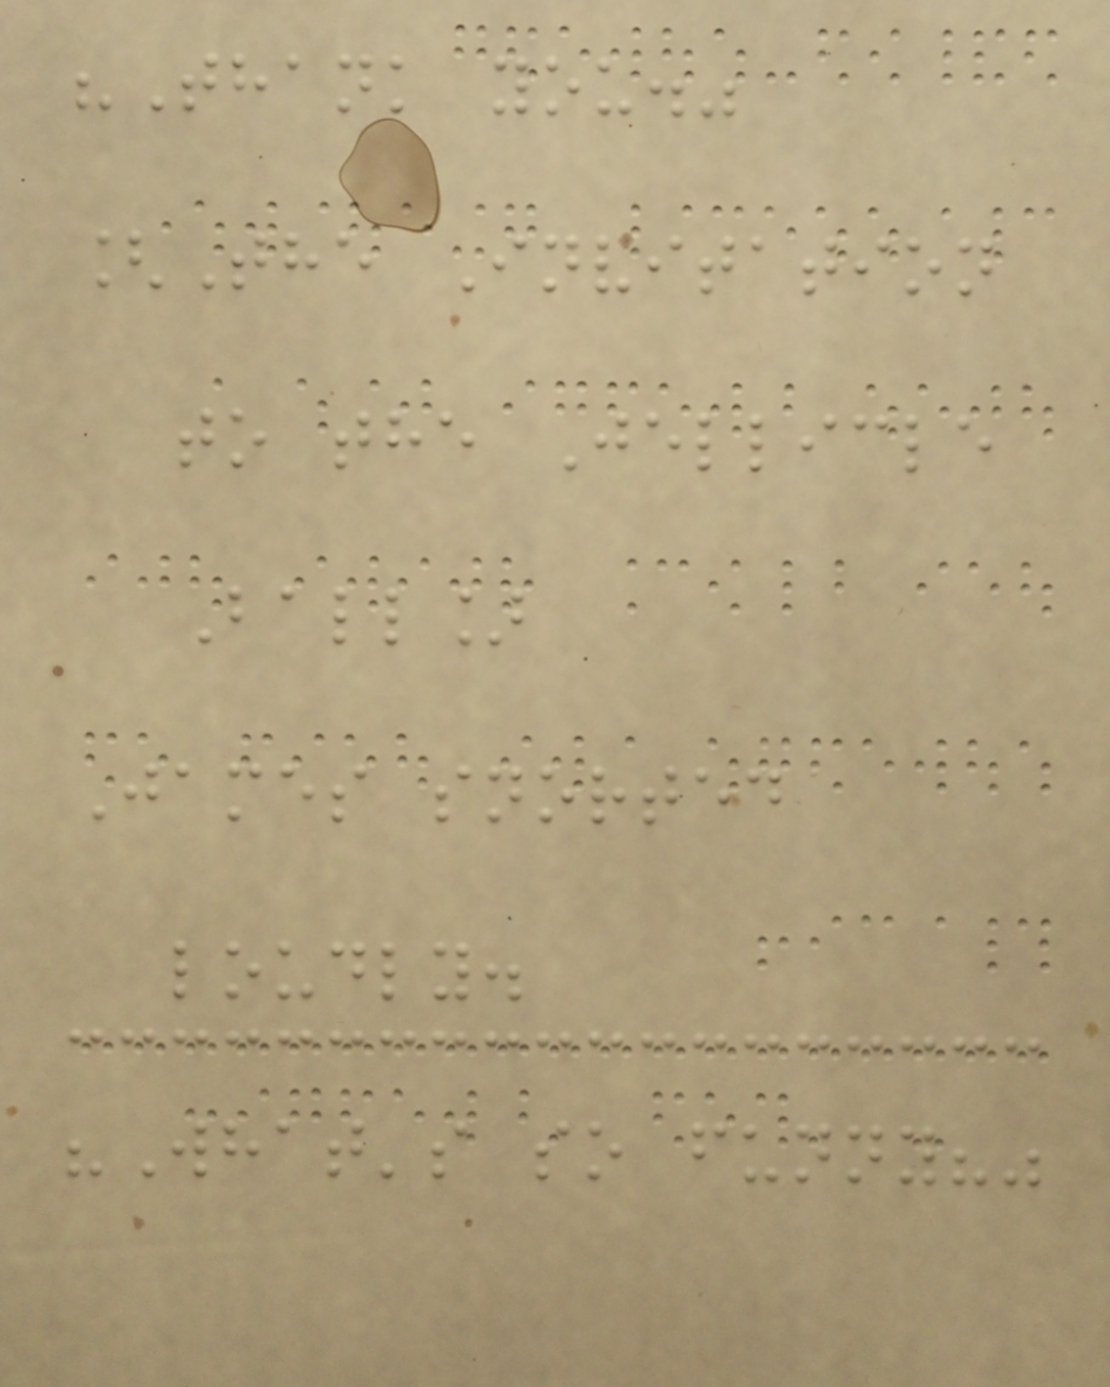"Thank you."
[The Invitation
to the Jellicle
Ball]
James snorted
loudly.
"What's so funny?"
